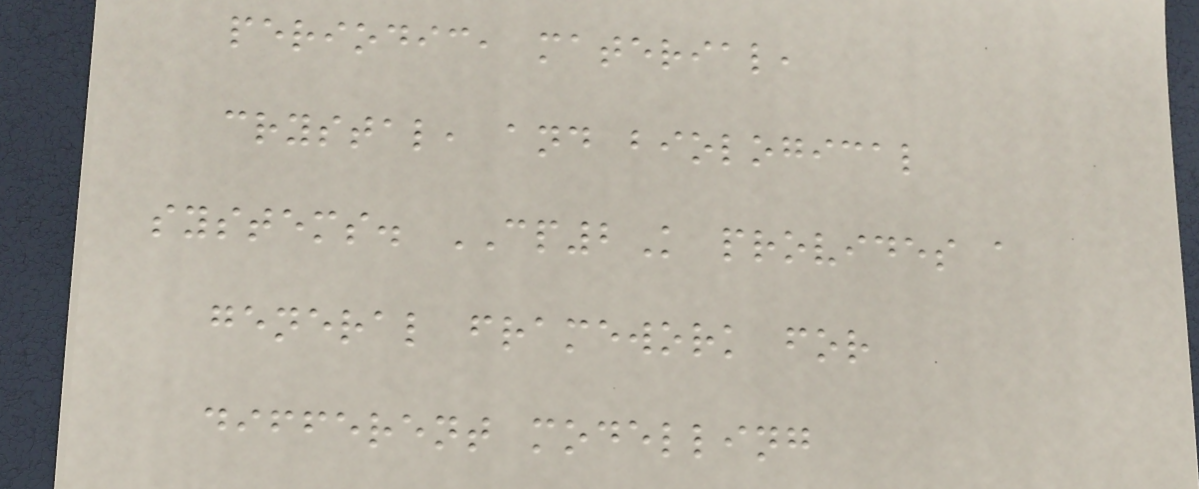periodic, material,
crystal, and biological
systems. CP2K provides a
general framework for
different modelling
